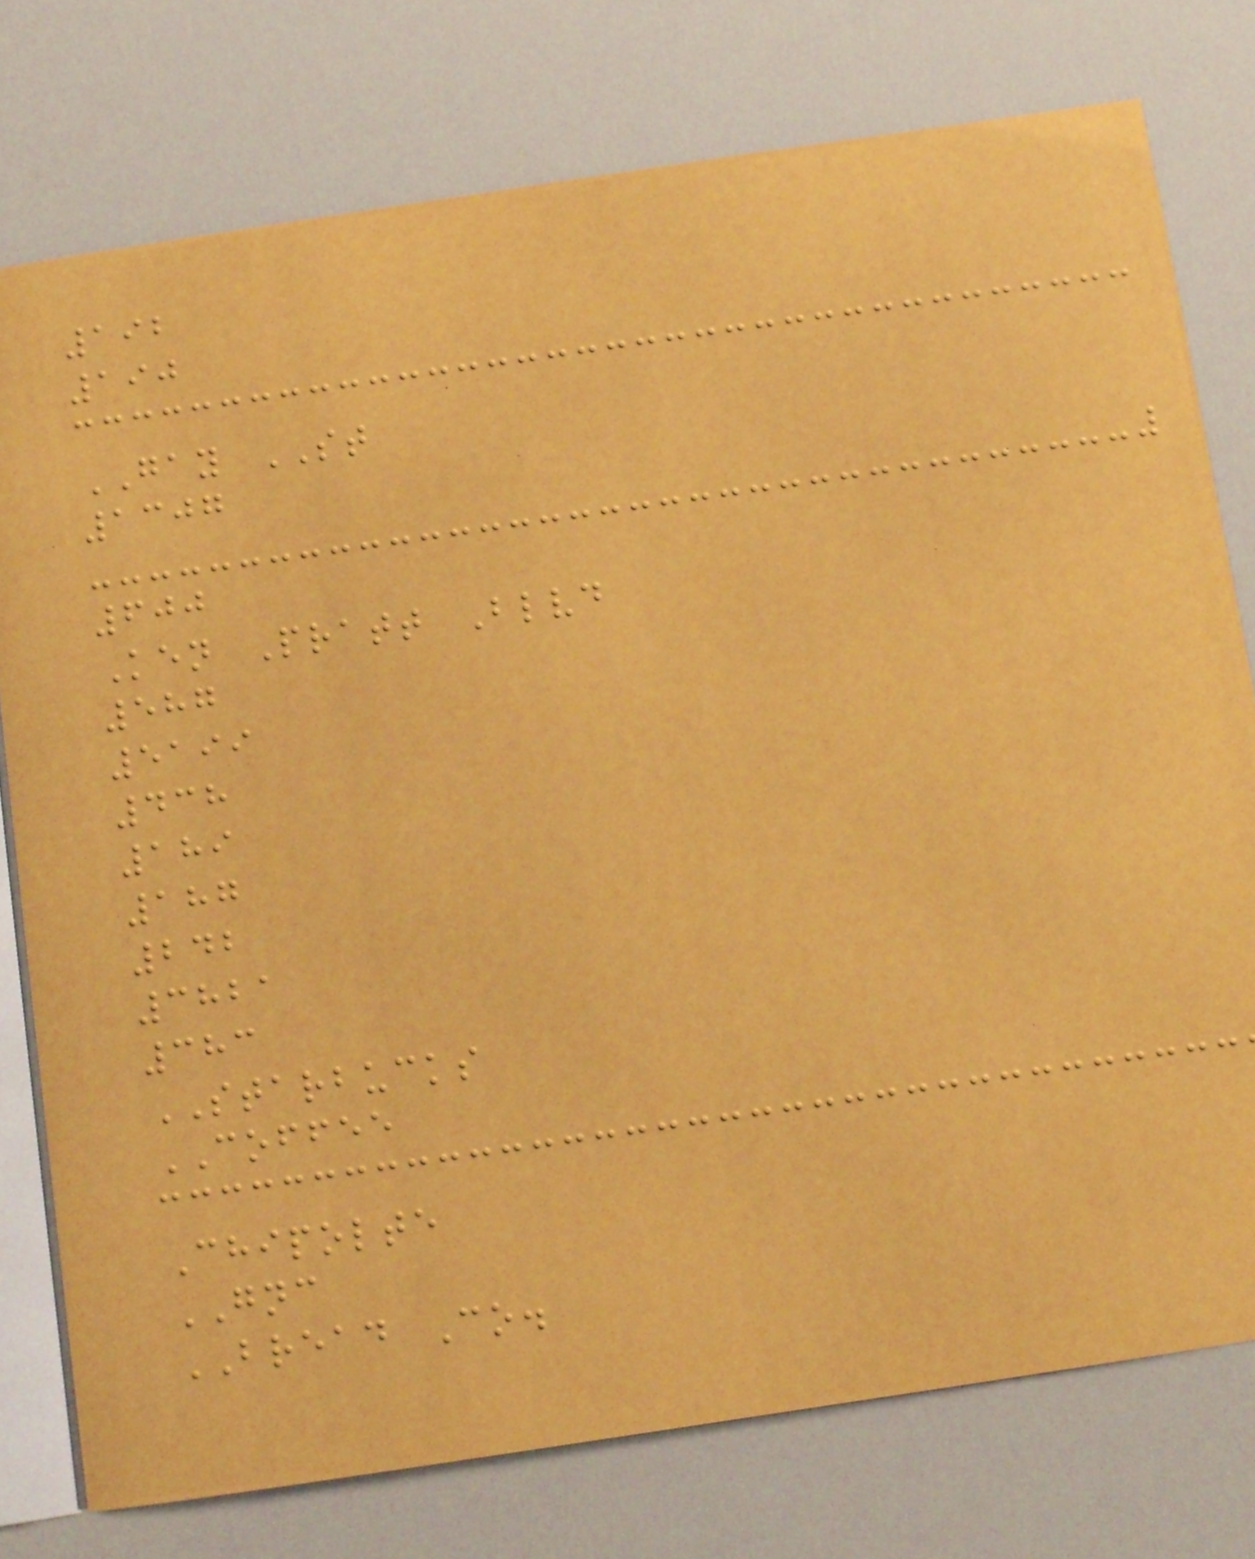192
190
GAY ST
1307
600
Ken Pratt Blvd
587
5199
438
189
187
242
3821
383
STARBUCKS
COFFEE
Chipolte
GNC
BREAD Co.
